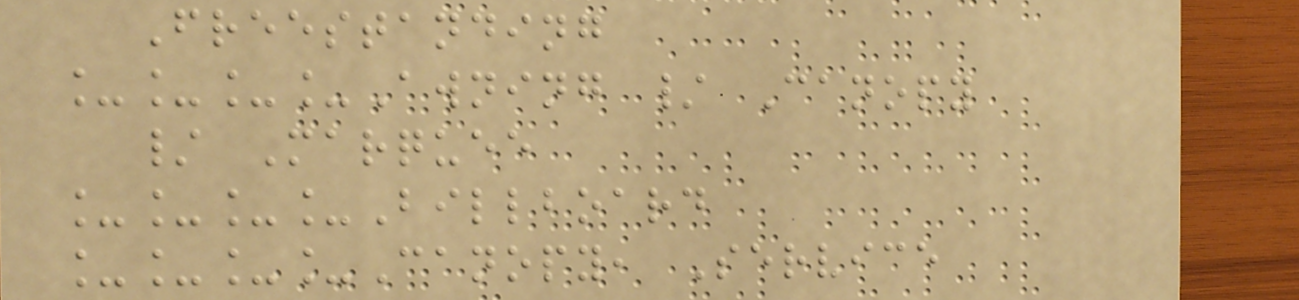Freestanding
____Awning / Canopy
/ Marquee
____Billboard
____Canopy, Service
